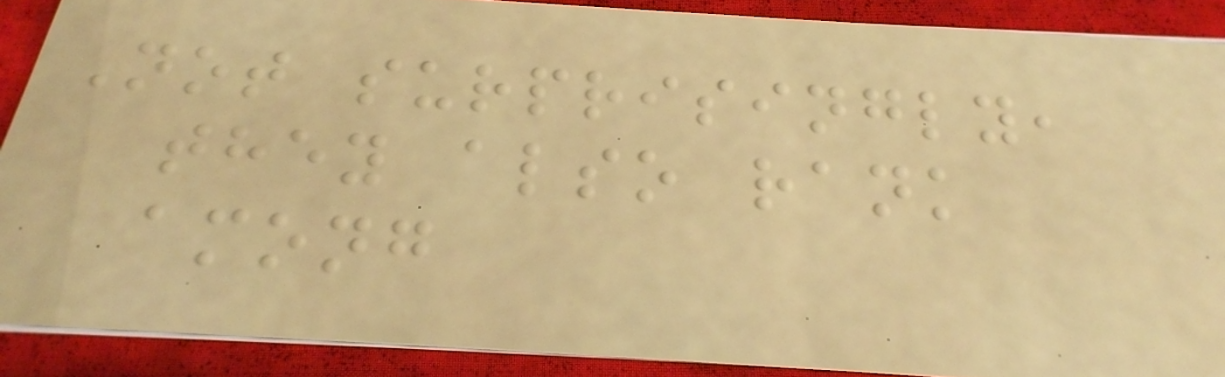Not surprisingly,
they also rank
among
